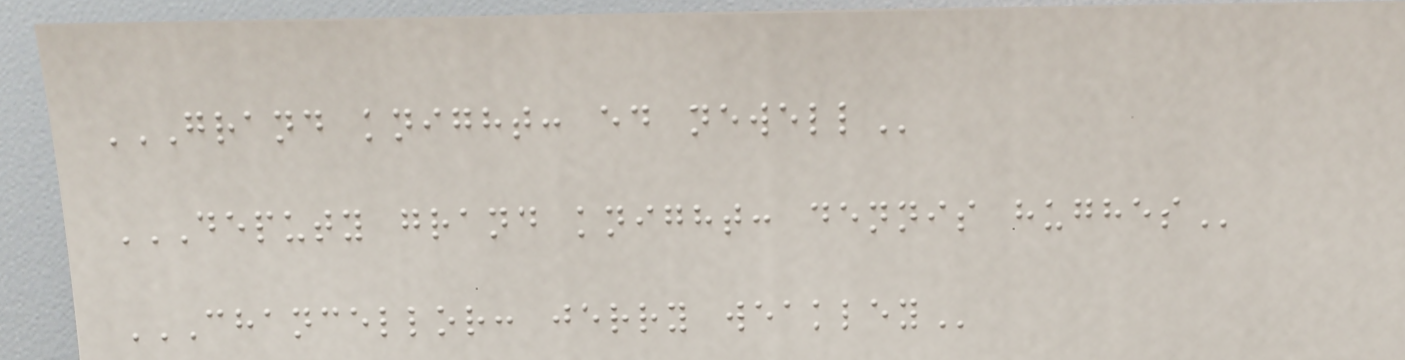GRAND KNIGHT: ED NEWELL
DEPUTY GRAND KNIGHT: DENNIS HUGHES
CHANCELLOR: JERRY WEAKLEY
